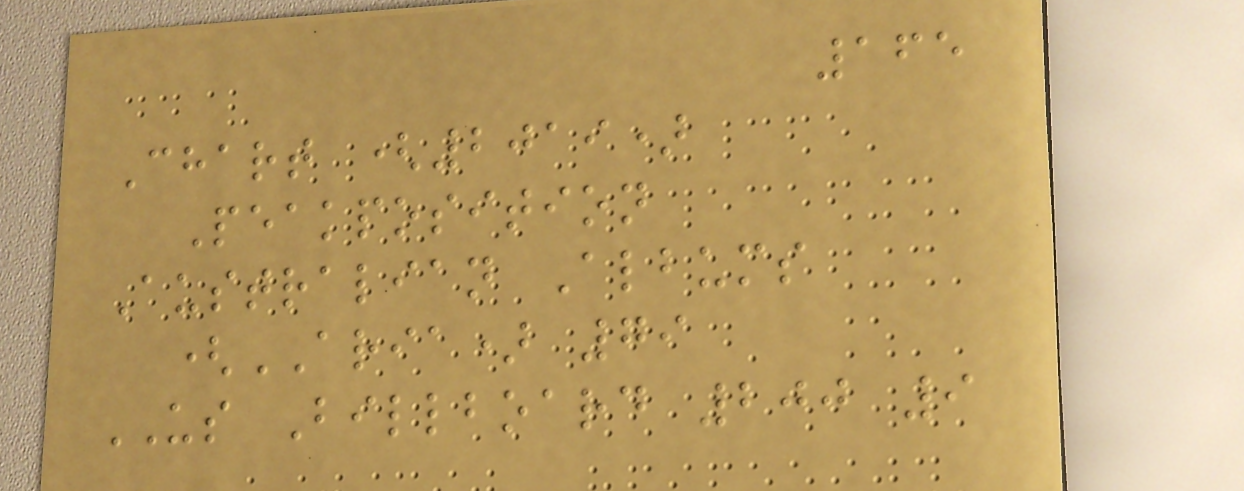165
Chart (2019)
Peakposition
Australian Albums
(ARIA) 79
US Billboard 200 9
